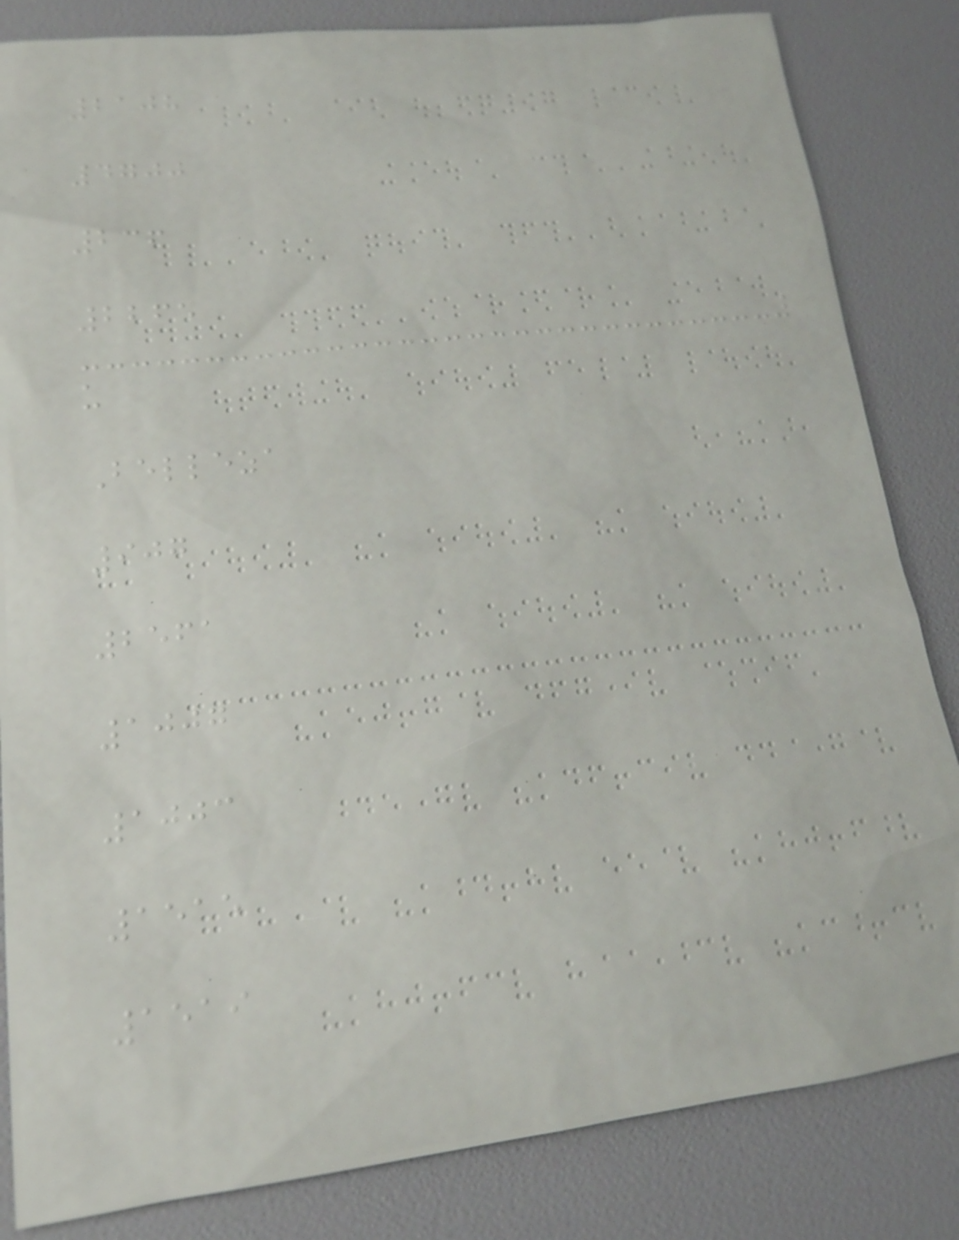2108
4700
236
2265
us
Belleza
907
2561
1007
1003
1515
1519
